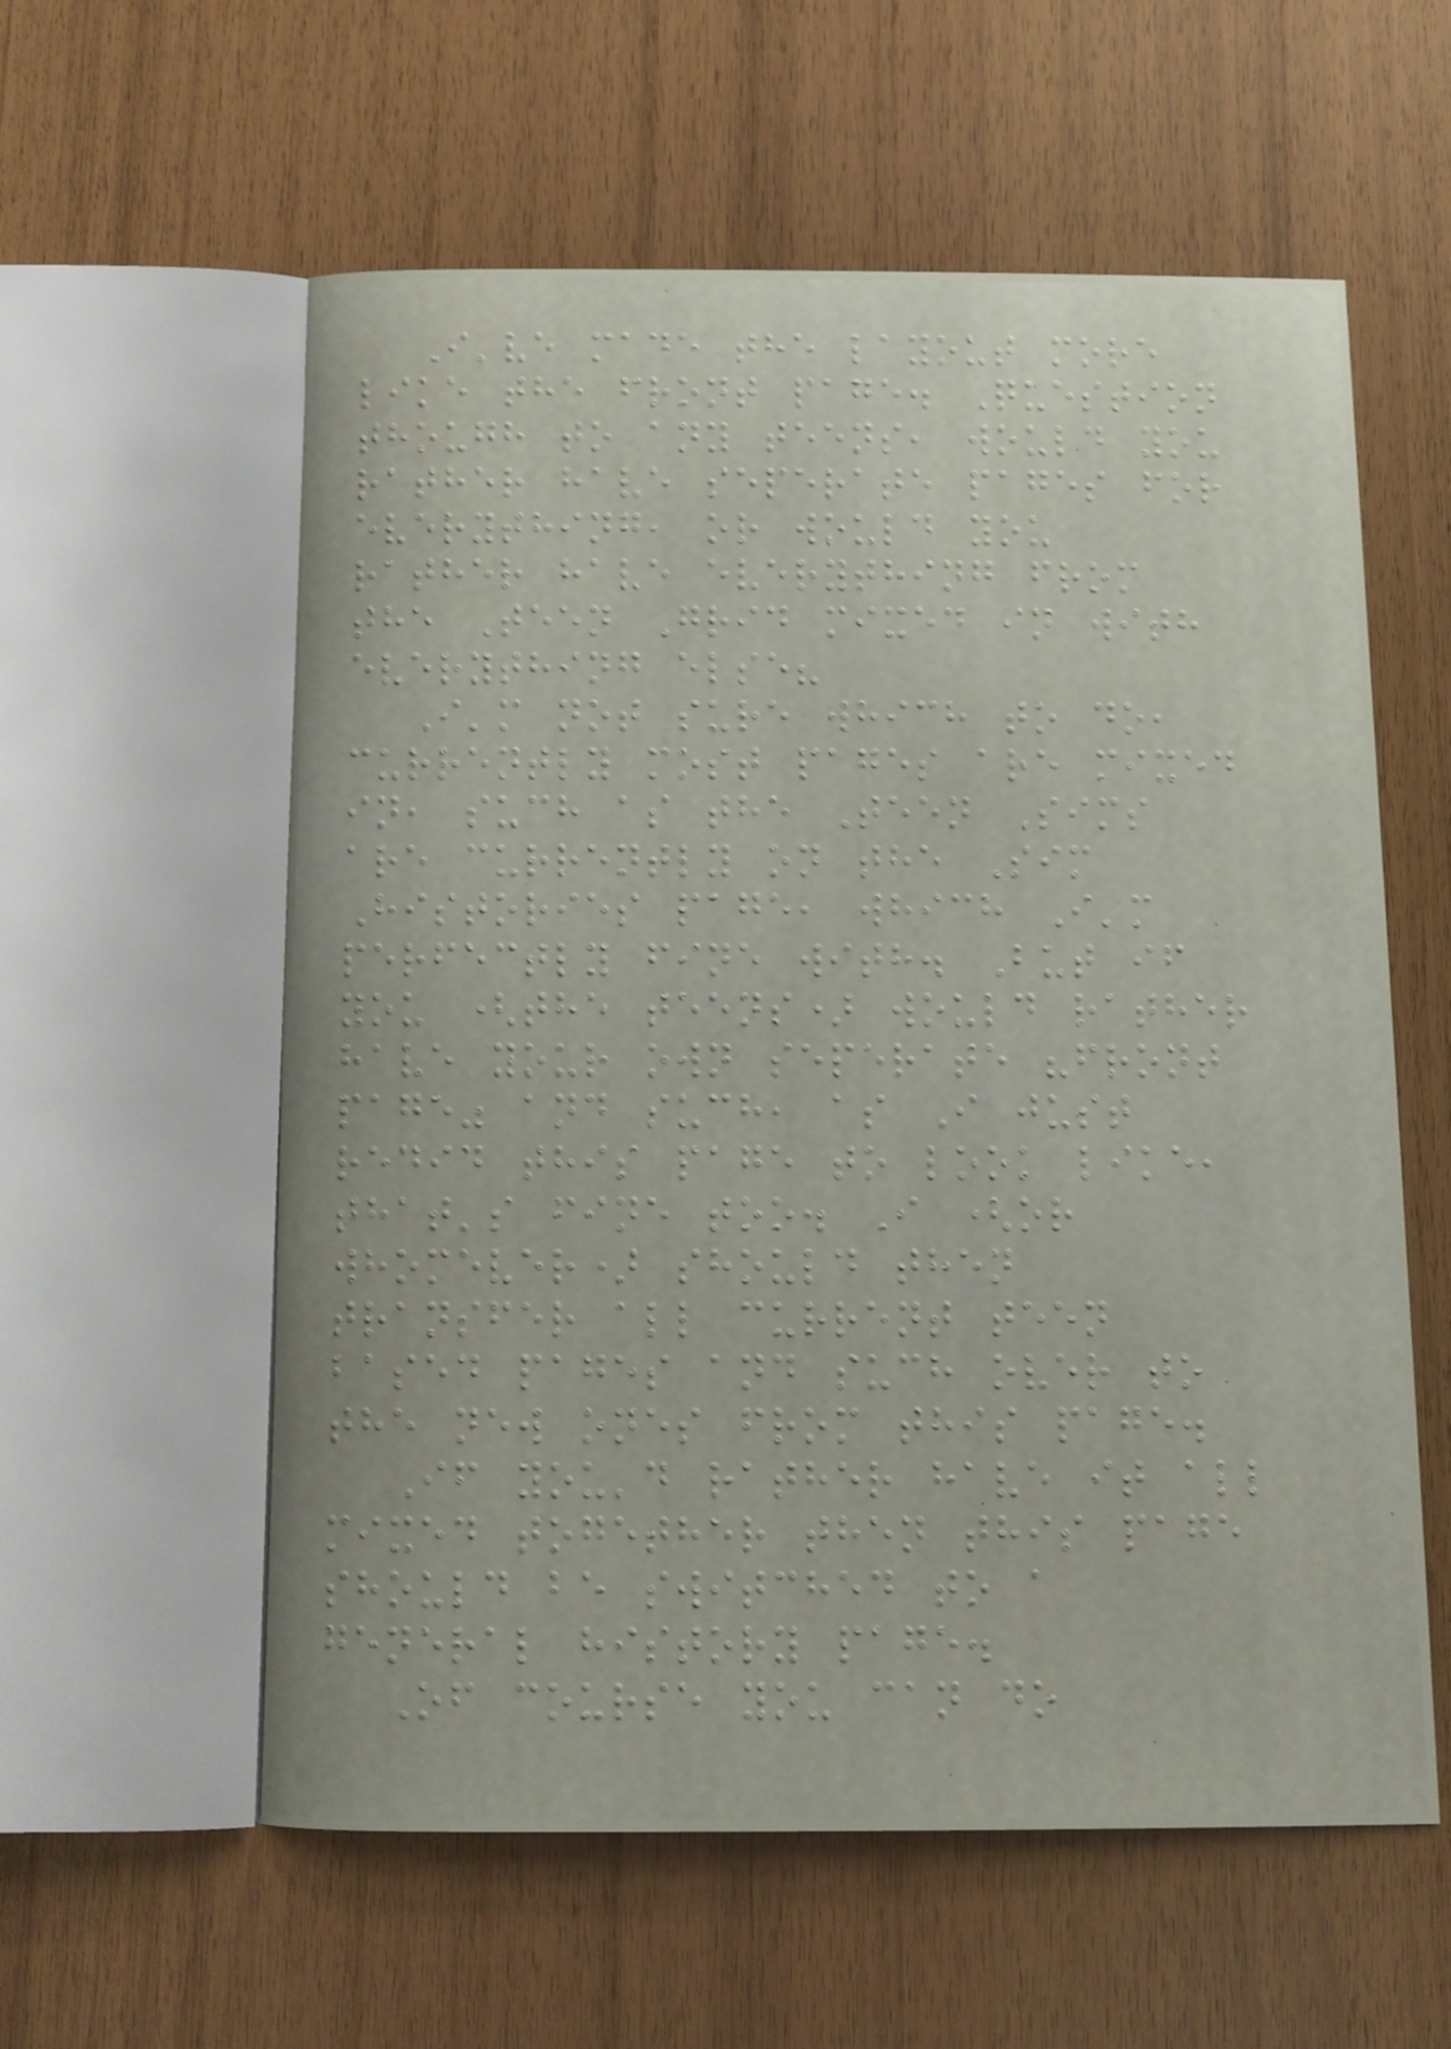I've made the layout more
like the front page. Question
though to any teens, would you
rather have seperate pages for
everything, or would you
rather have everything from
the Teen Grid mixed in with
everything else?
I'm not sure which to do,
currently most pages are mixed
in, such as the Teen Sims
are currently on the Sim
Histories page, which I'm
perfectly fine with. But if
you (the teens) would rather
have your own seperate "front
page" and such, as I just
redid this page to look like,
that's fine too. I (or
whomever) should then
transfer all current teen
based pages and such over to
the new ones from this page.
If you'd rather have it all
mixed together then this page
should be switched to a
general history page.
Of course you can do
